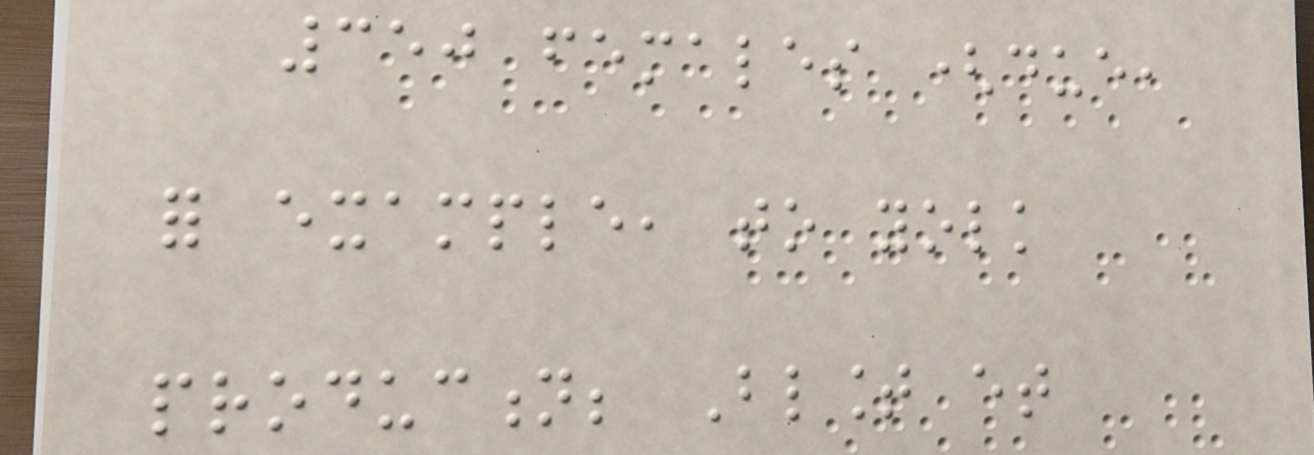350 females (due,
for example, to yolk
production; Blount et
